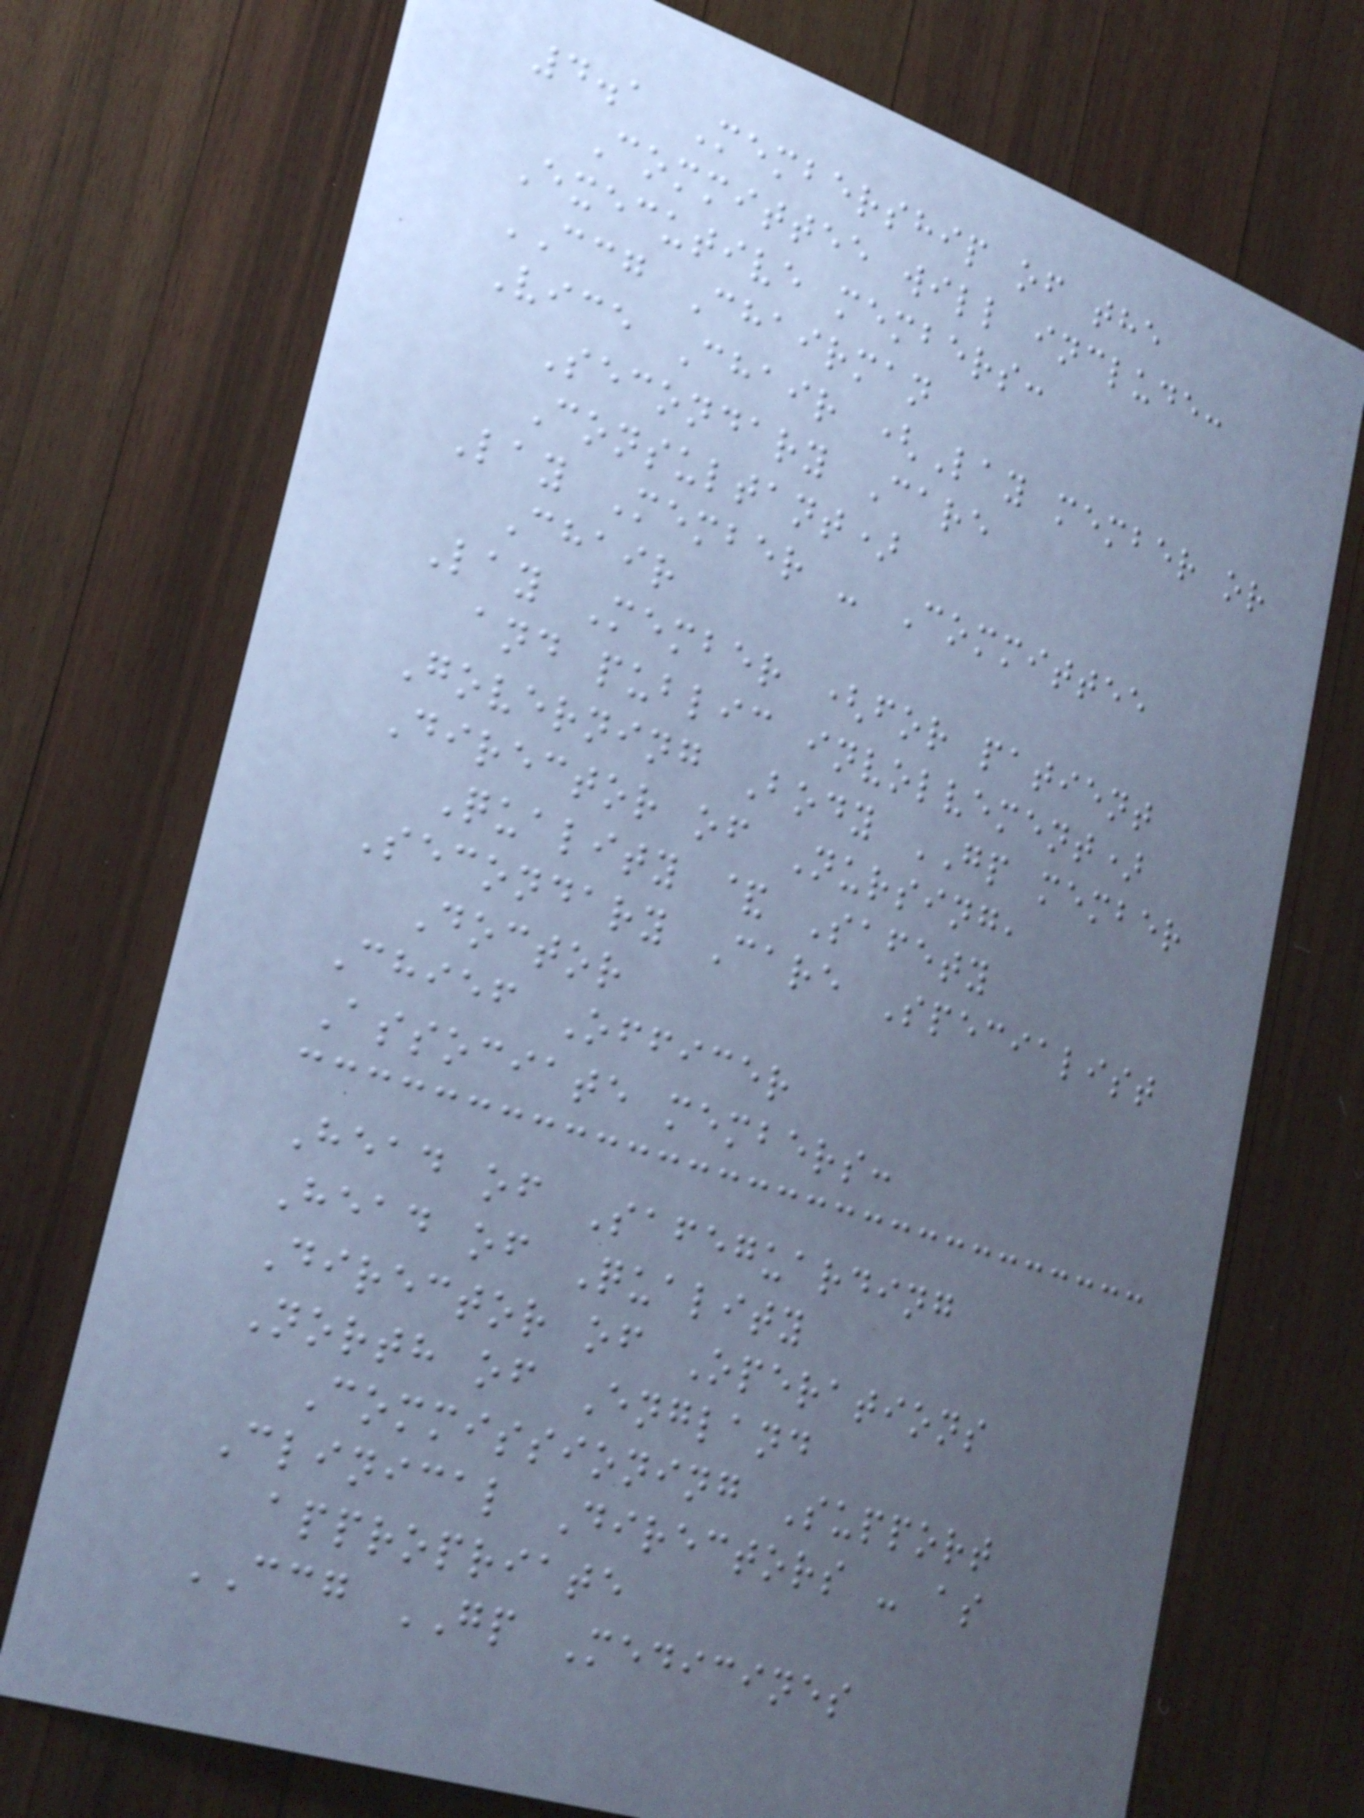4.1 Membership of the
Committee will include:
Executive members:
CCG Chairman
Vice Chair (Lay member or
Secondary Care
Consultant)
Lay Member - Committee
Chair
Lay Member (for patient
and public involvement)
Governing Body GP member
Director of Nursing,
Quality & Safety
Secondary Care Specialist
Doctor
Chief Officer
Associate members:
Head of Safeguarding
Head of Quality
Director of Operations
North of England
Commissioning Support
Clinical Directors - as
appropriate
CCG GP Medicines
